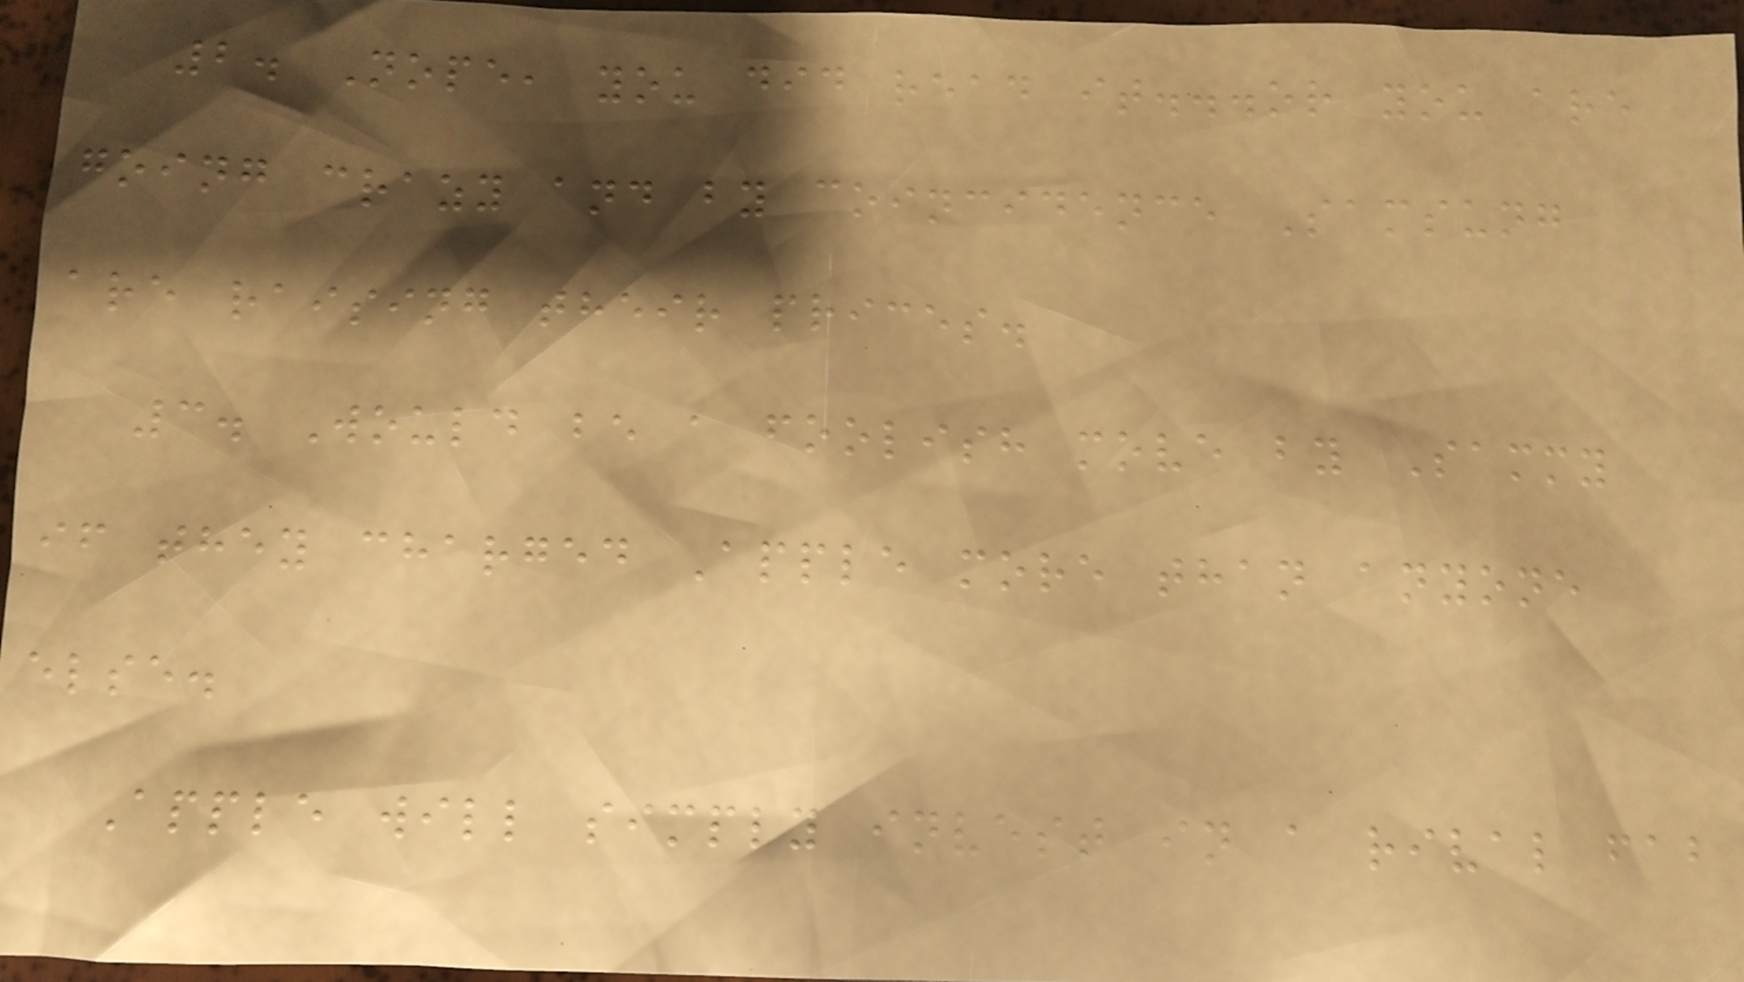2. Nope, you did read it...or you are
going crazy and by coincidence Samsung
are raising their prices.
3. Would be a foolish move by Sammy
if they charged Apple more than anyone
else.
Apple will simply invest in a rival fab
